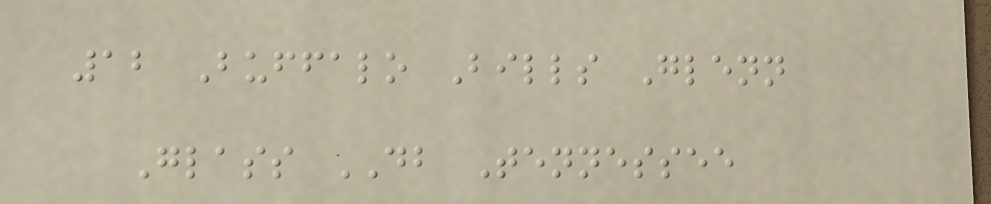12 Buffalo Bills Glenn
Glass DB Tennessee
